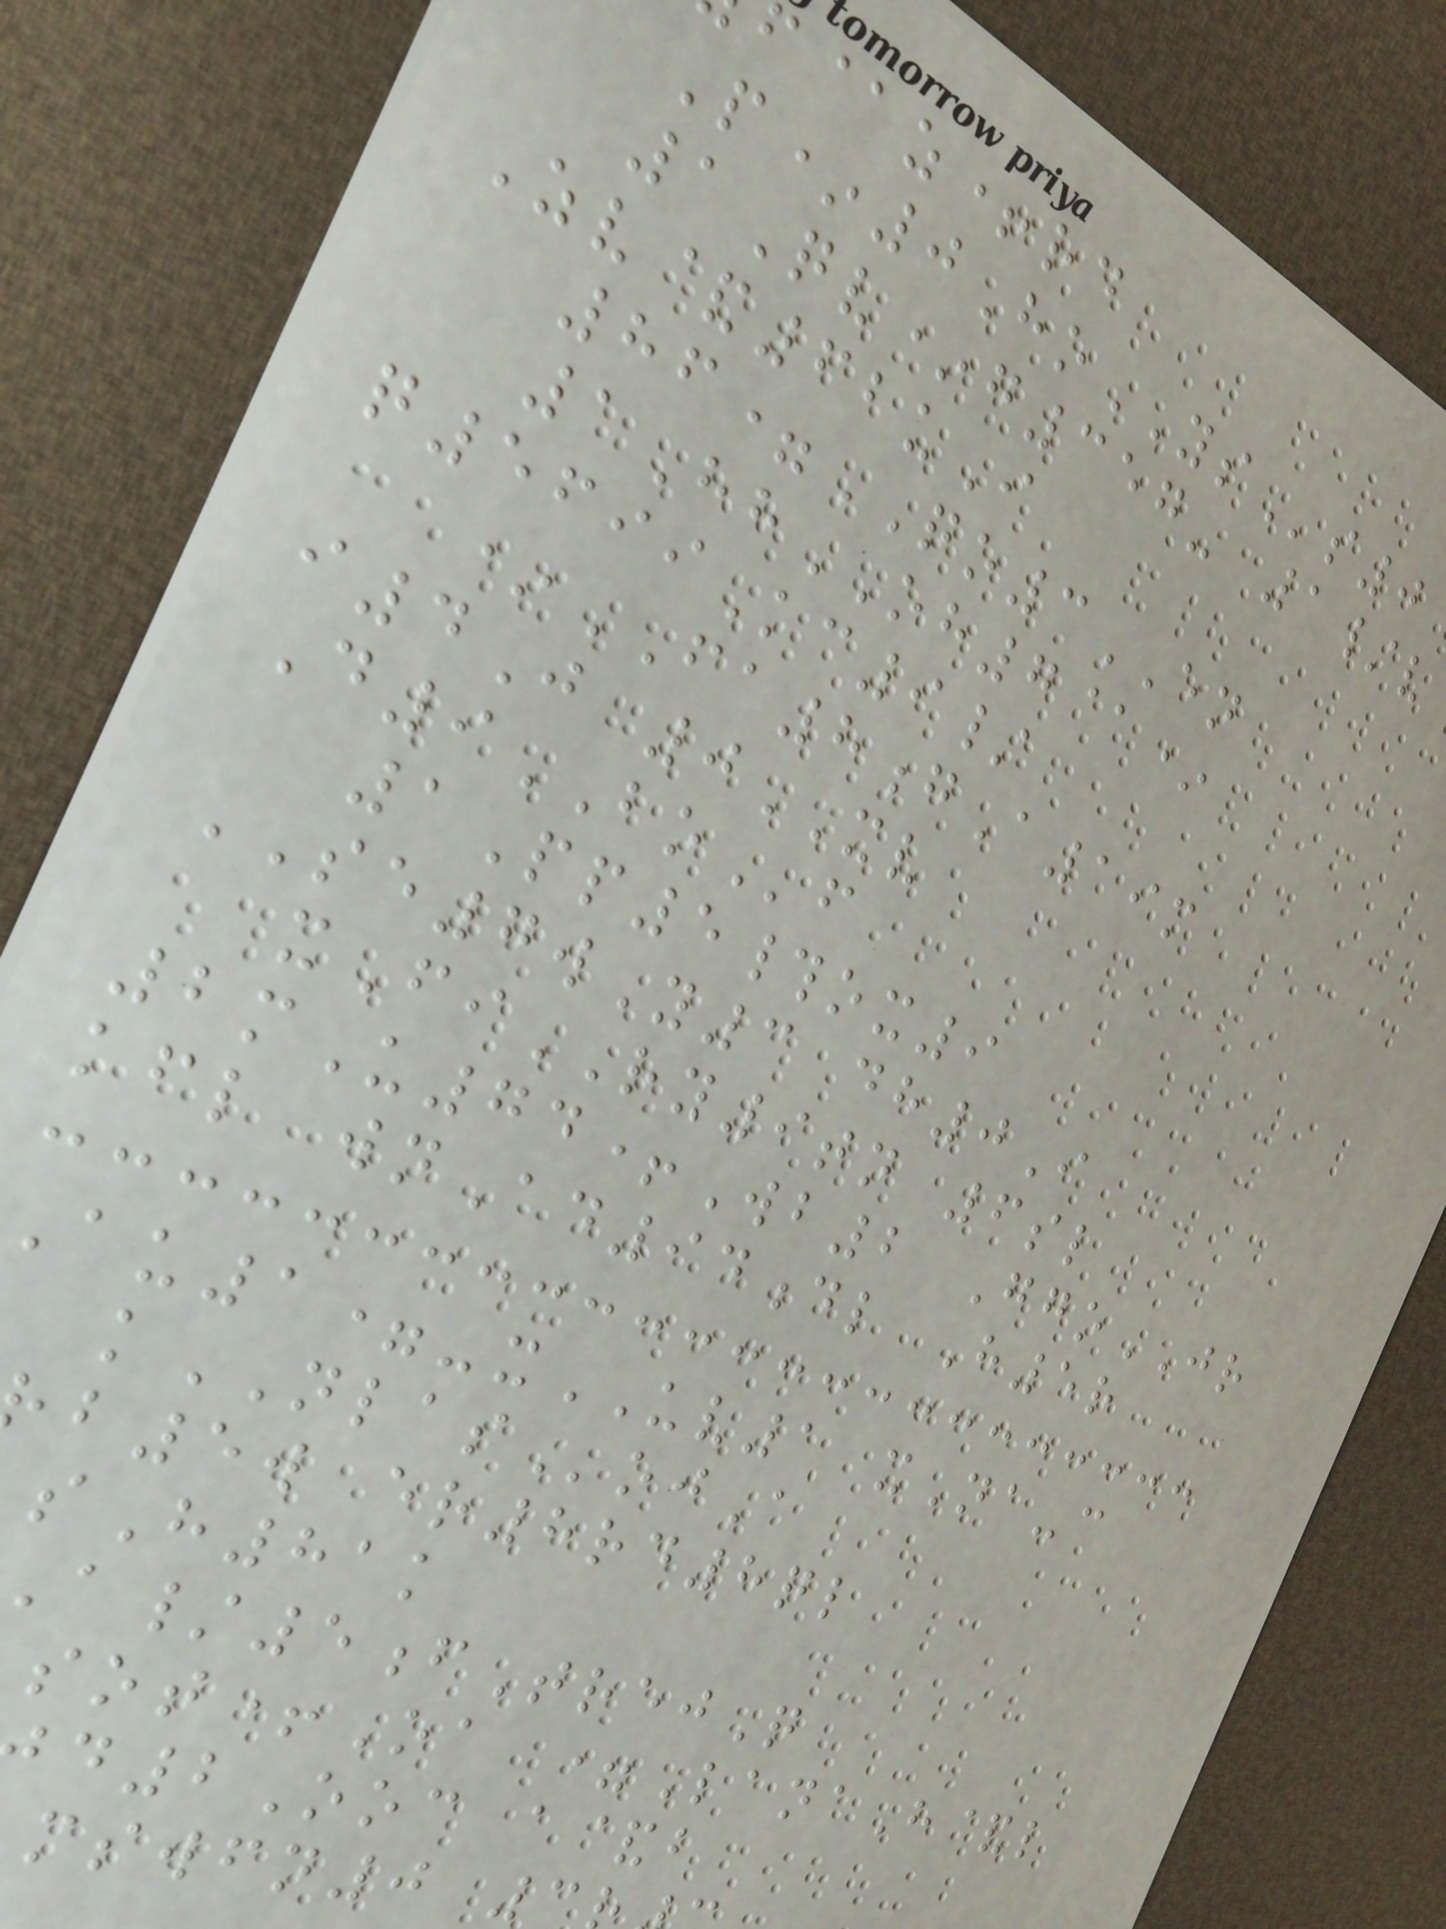@z+rd
P*0HoYSs0
1Qv*g357- 1/v
Zv&62uI
86=QO3EN
1HhOH7@*
q5699Kc9/
*FA8gA19m
i4J 0XV
D9BOf
1Pp5#ox9
SE7wY3 dh0I
xFiRY9tn 6sl
2mU74+Wb2 GgoJR
kfl wnAd94dl H5r
u1=-xUV1 xNa-c
kNLASojA
b5w er8rd8ql
sH81k
/5fTrejQ
ot+Oa =LanaH&l
d2Ooc a&b
mswfn0 3
